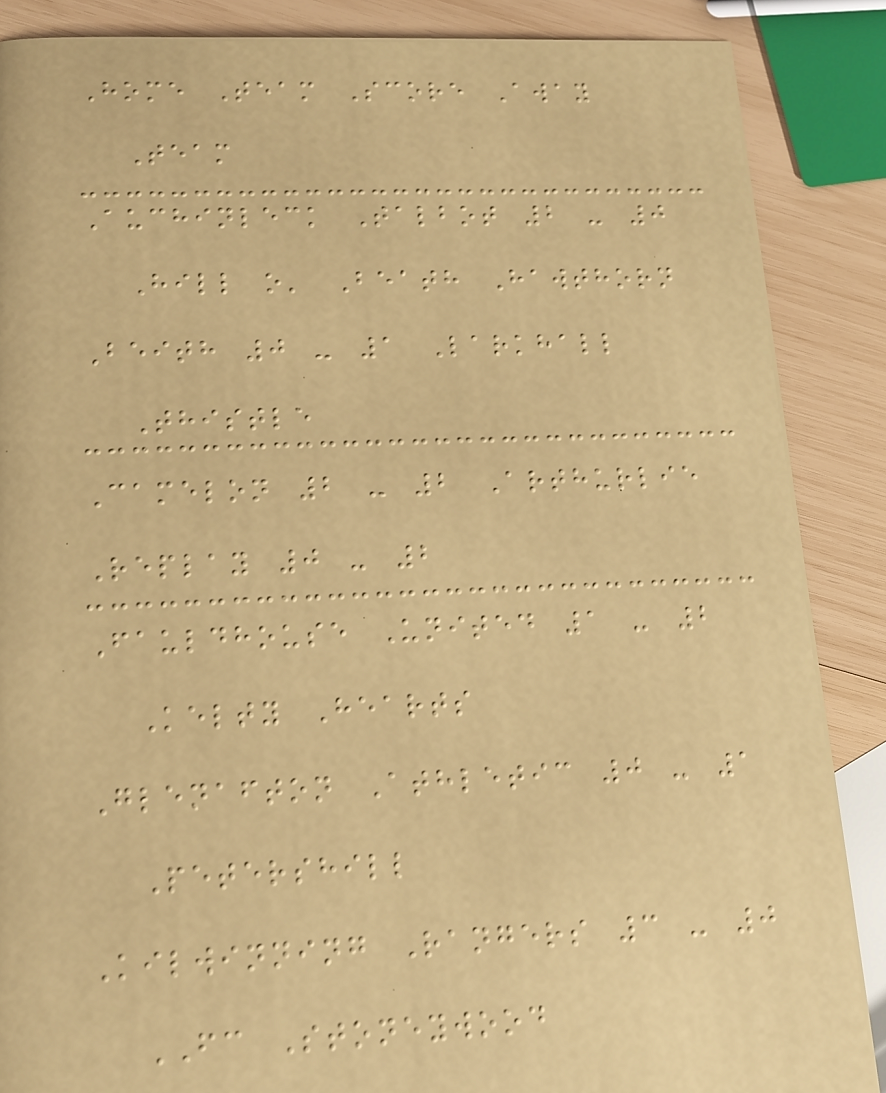Home Team Score Away
Team
Auchinleck Talbot 2 - 0
Hill o' Beath Hawthorn
Beith 0 - 1 Larkhall
Thistle
Camelon 2 - 2 Arthurlie
Replay 0 - 2
Fauldhouse United 1 - 2
Kelty Hearts
Glenafton Athletic 0 - 1
Petershill
Kilwinning Rangers 3 - 0
FC Stoneywood
